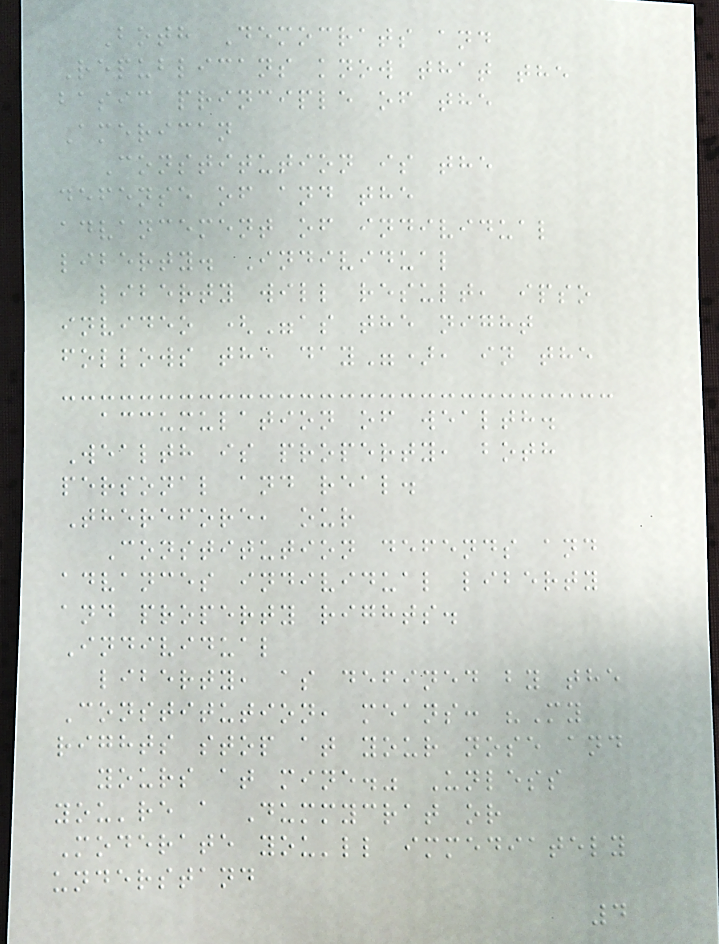Both Democrats and
Republicans know that the
basic principle of the
American
Constitution is the
defense of and the
advancement of individual
liberty. Individual
liberty will result, ipso
invideo ("as the night
follows the day"), in the
accumulation of wealth.
Wealth is property, both
personal and real.
Therefore, our
Constitution defends and
advances individual liberty
and property rights.
Individual
liberty, as defined by the
Constitution, means: "My
rights stop at your nose and
yours at mine." Unless
you're a Dummycrat or
Moderate you'll immediately
understand
4
